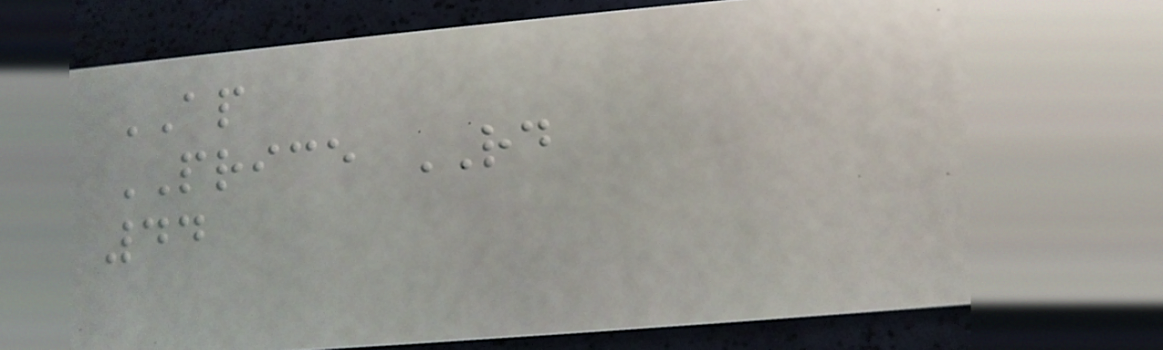AP
PRICE RD
44
